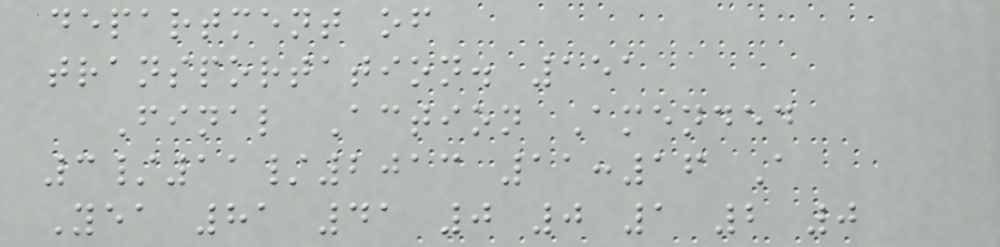department of
transportation. 151
Final Action Amended
3/11/2013 11:16 A
Yea 81 41 0 0 1 2 0
